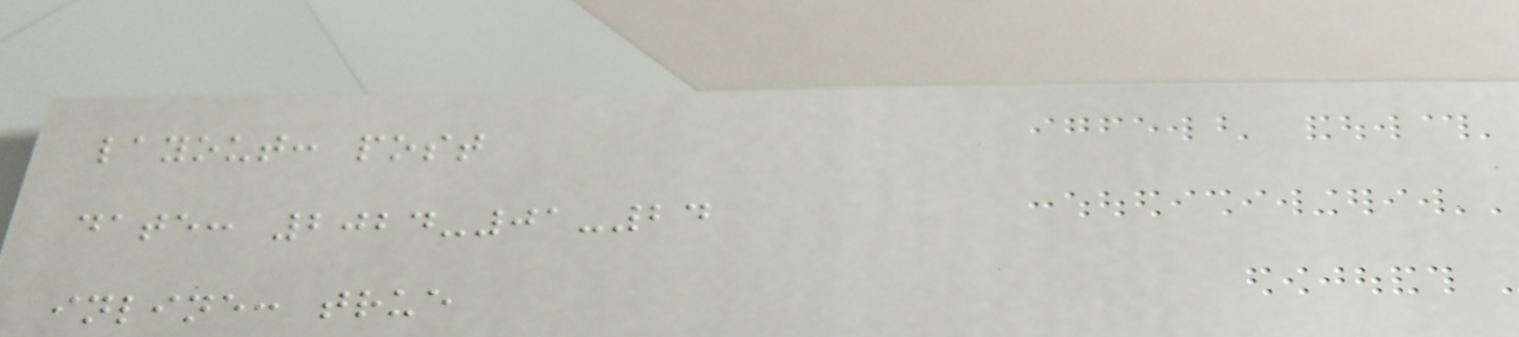layout: post
date: 2024-01-24
inline: true
